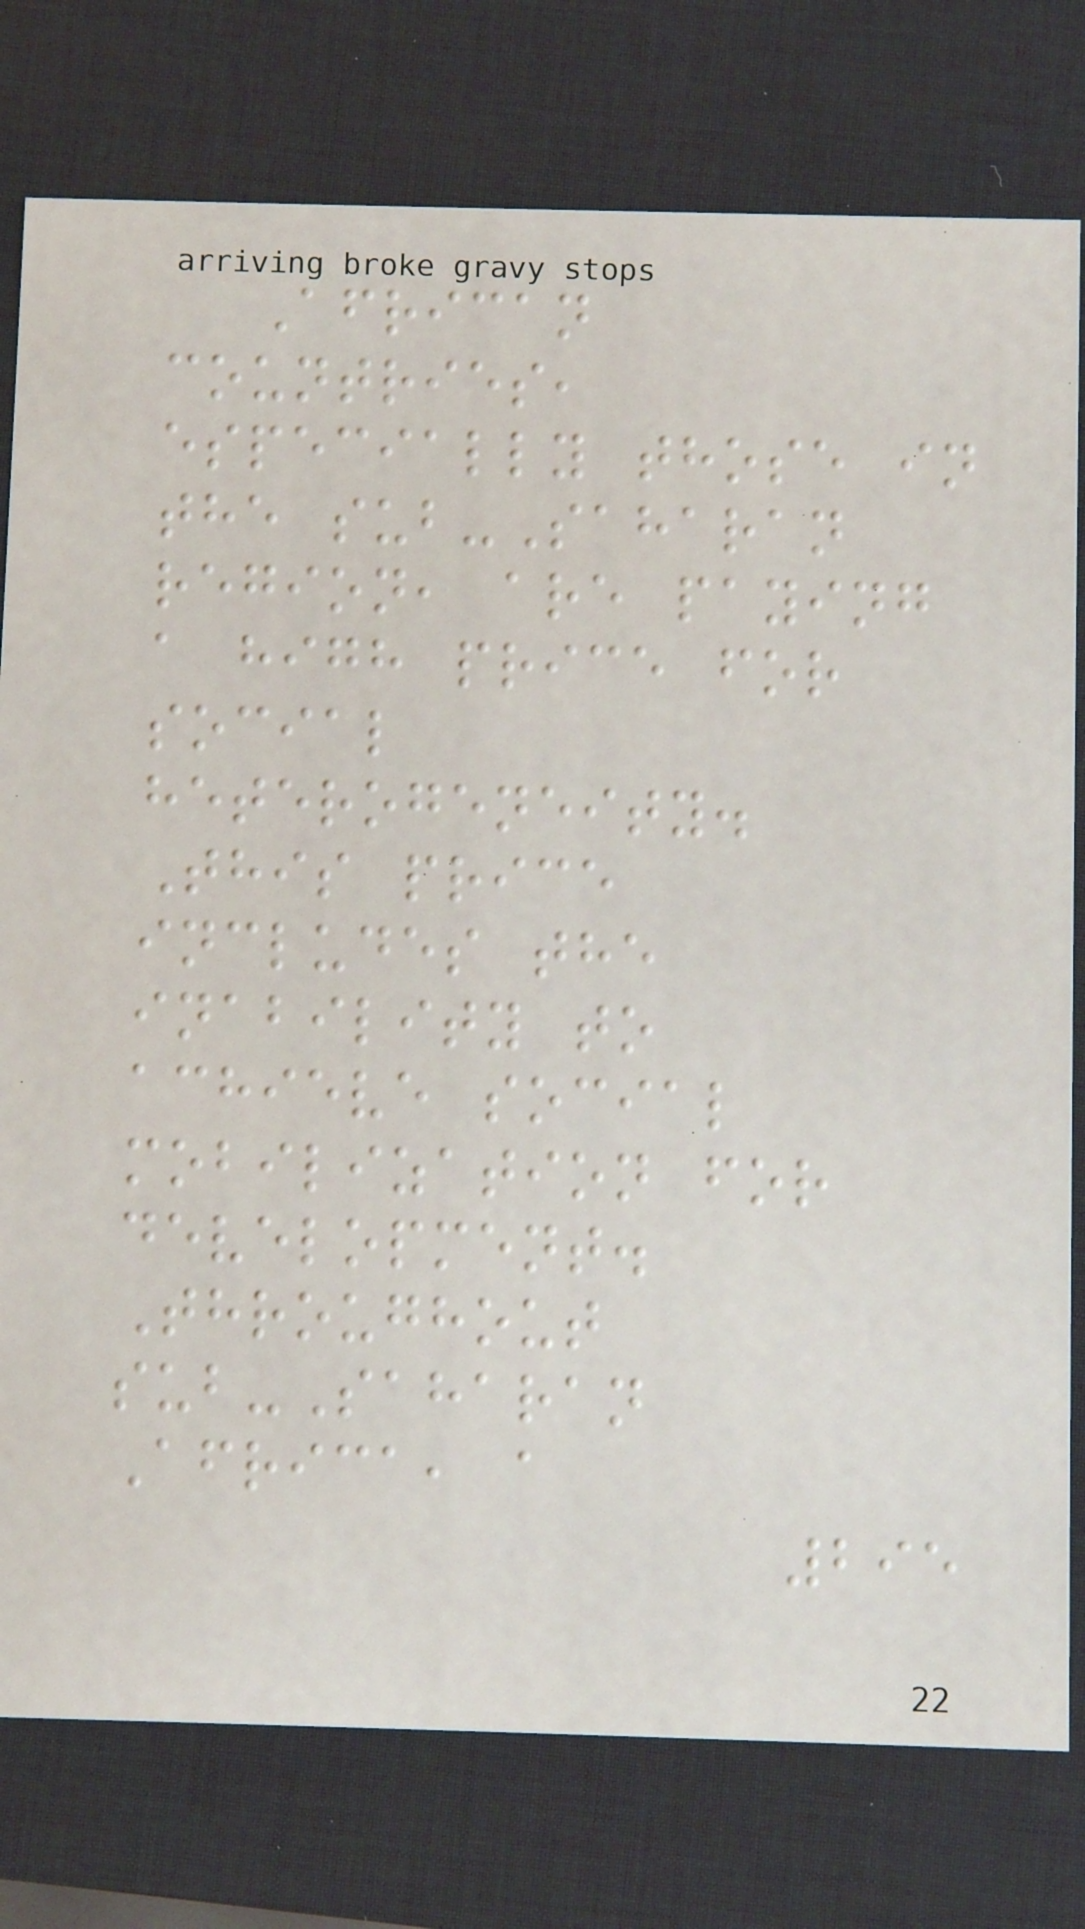African
countries,
especially those in
the sub-Saharan
region, are paying
a high price for
social
heterogeneity.
This price
includes the
inability to
achieve social
mobilization for
development.
Throughout
sub-Saharan
Africa, a
295
